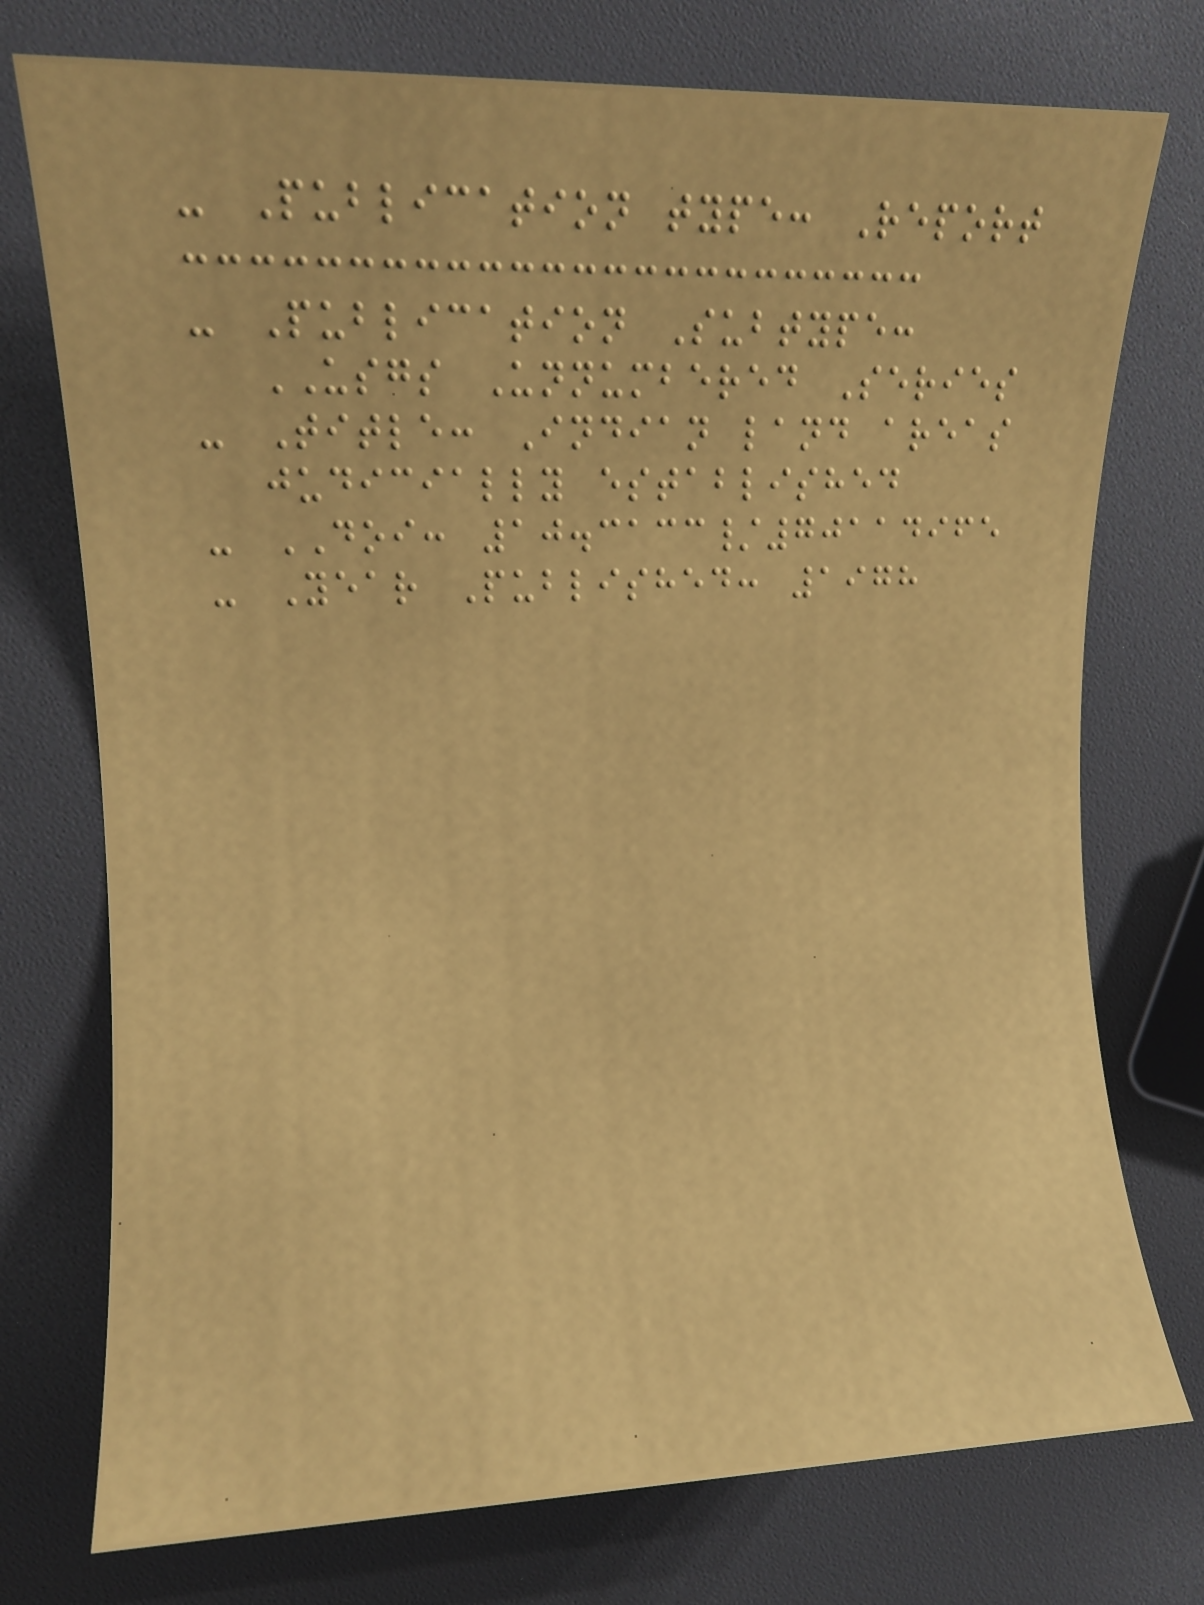- Publication type: Report
- Publication Subtype:
USGS Unnumbered Series
- Title: Indian land areas
judicially established
- DOI: 10.3133/70114965
- Year Published: 1978
